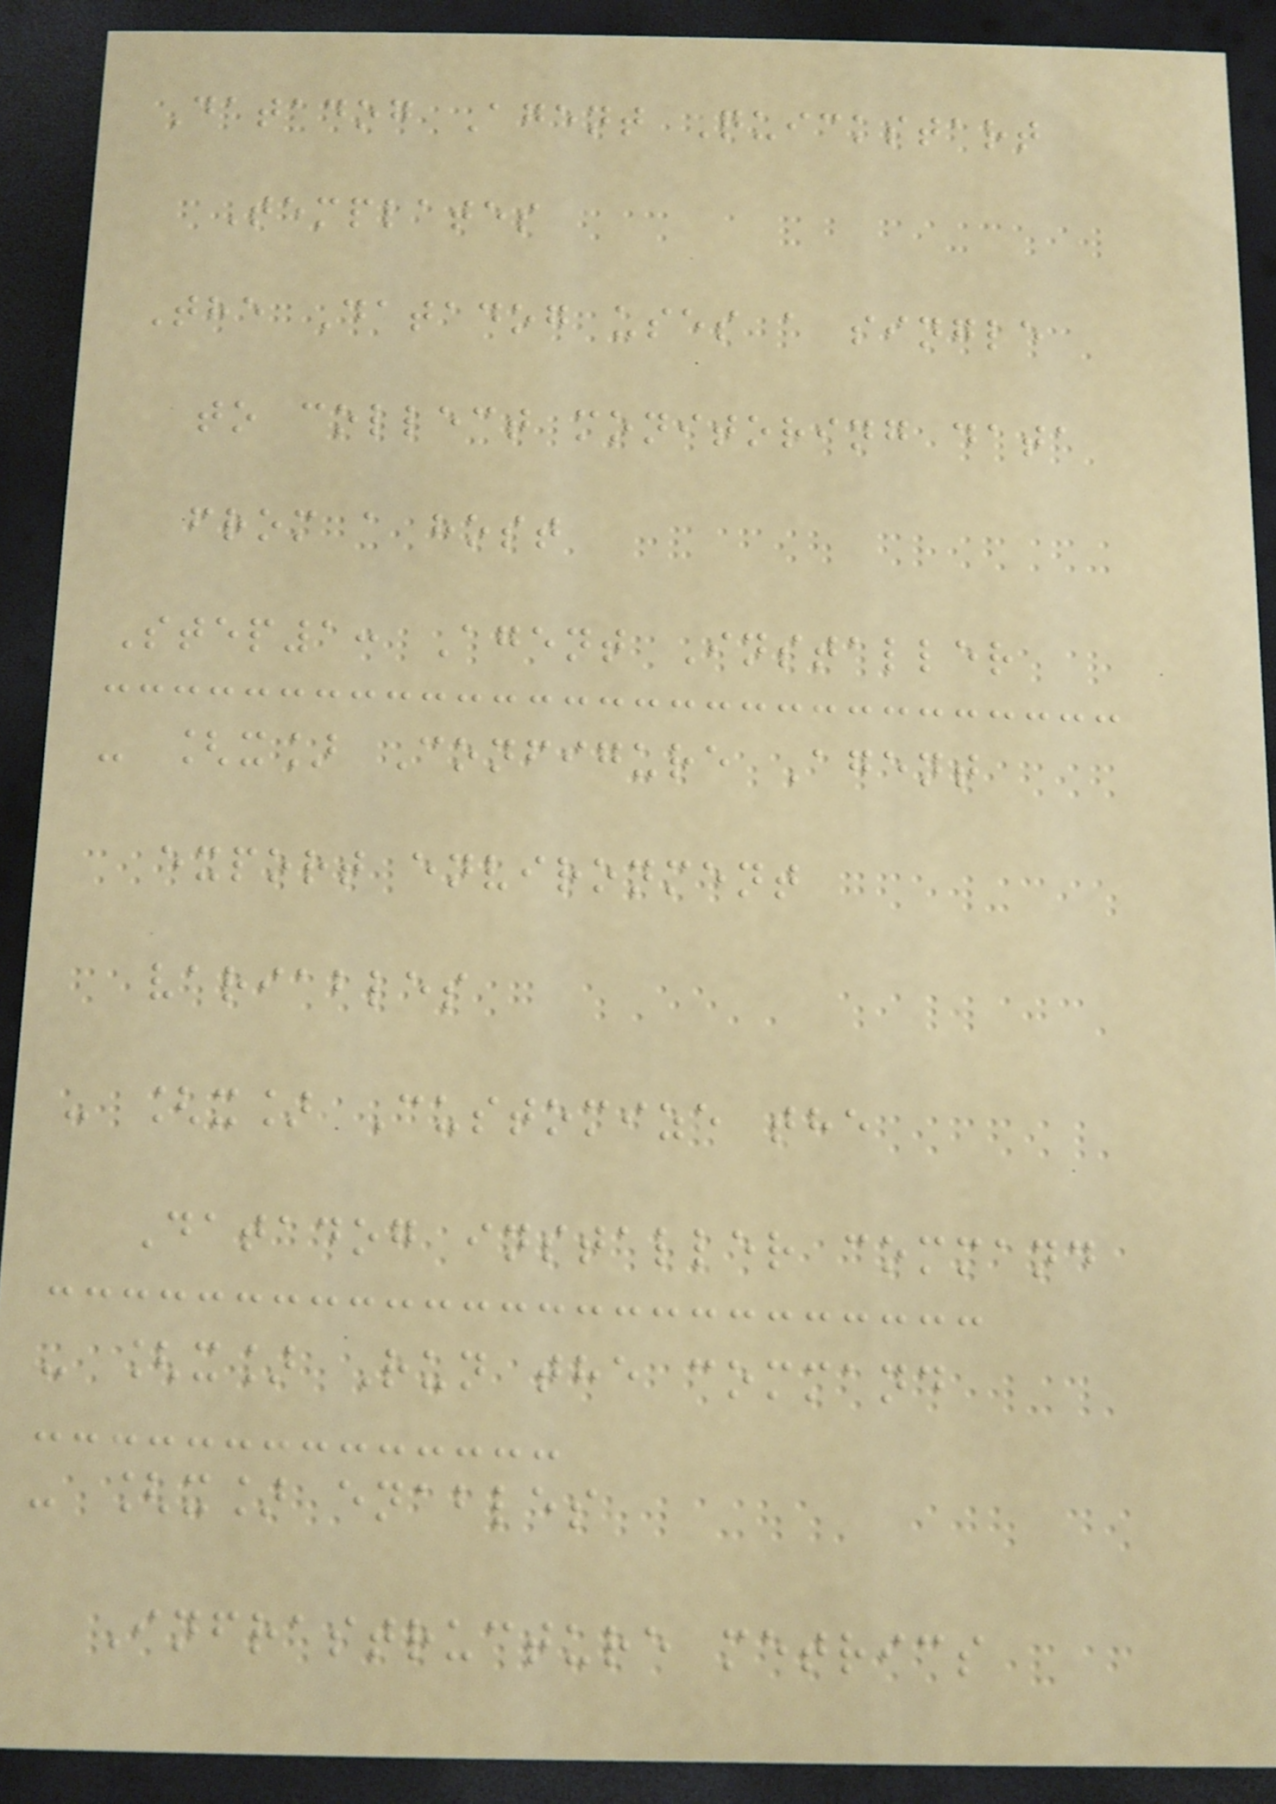Datadog Agent Quickstart
Templates
The Datadog uses a single
to collect monitoring data
from a host
Step1: Agent Installer
- [x] Configure Agent
export environment
variables
- [x] Customize the
Datadog installer command
- [x] Run the command
- [x] enables
Infrastructure metrics
